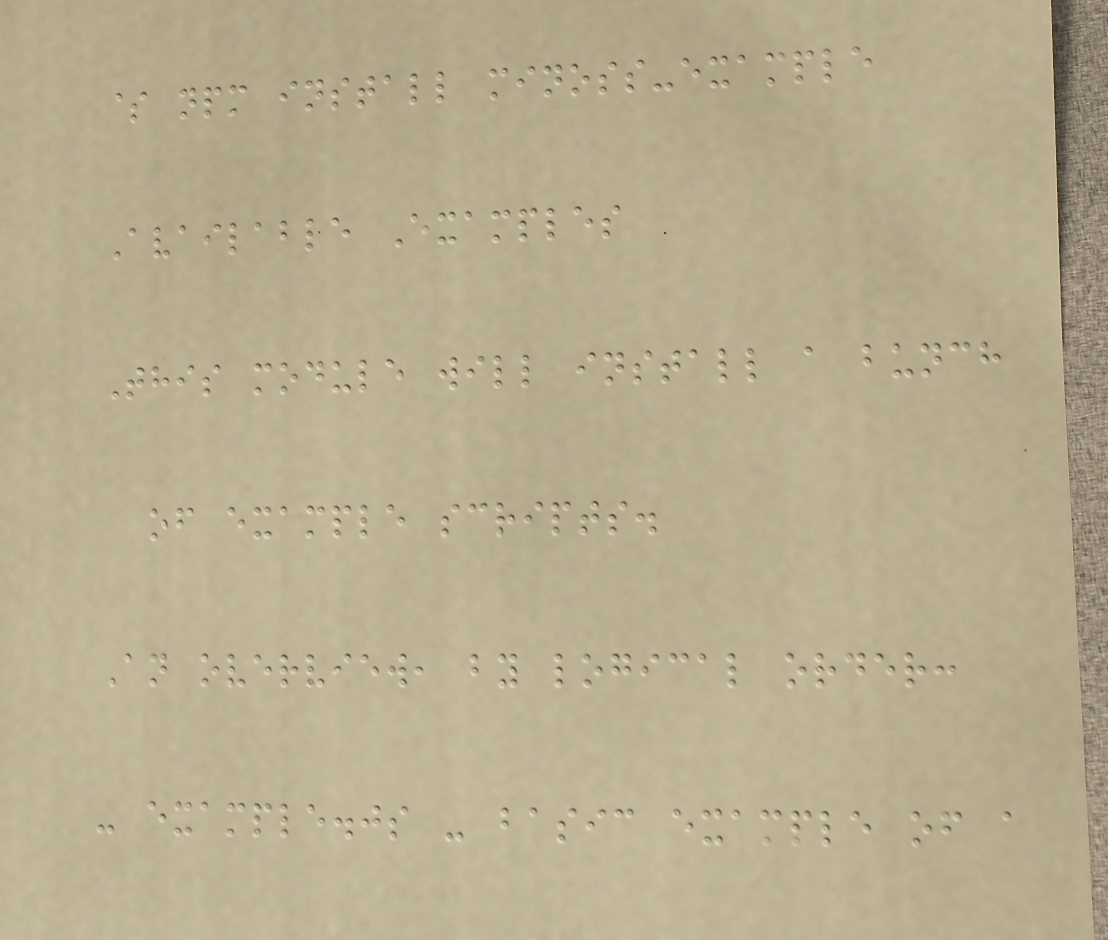$ npm install minoss-example
Available Examples
This module will install a bunch
of example scripts.
An overview, by logical order:
- example.js - basic example of a
